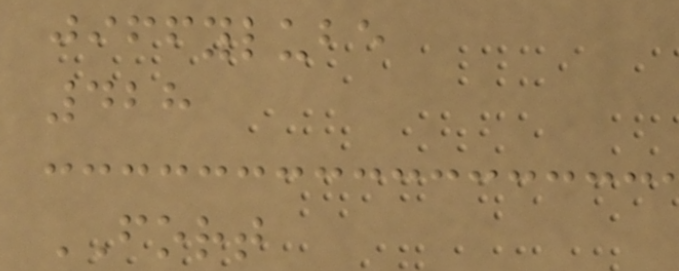jiffylube
428
FORT
